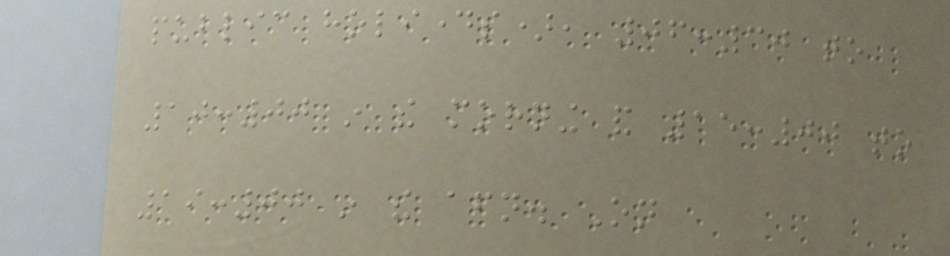public holidays), 06:30 to
10:00 in the morning and 15:00 to
19:00 in the afternoon. On
